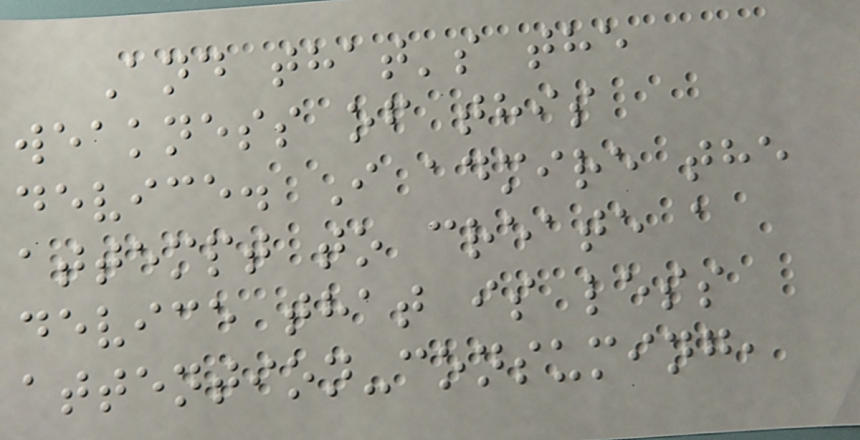And that's the
weakness of this
device. I admire the
attempt to create a
device that is less
attention-consuming,
